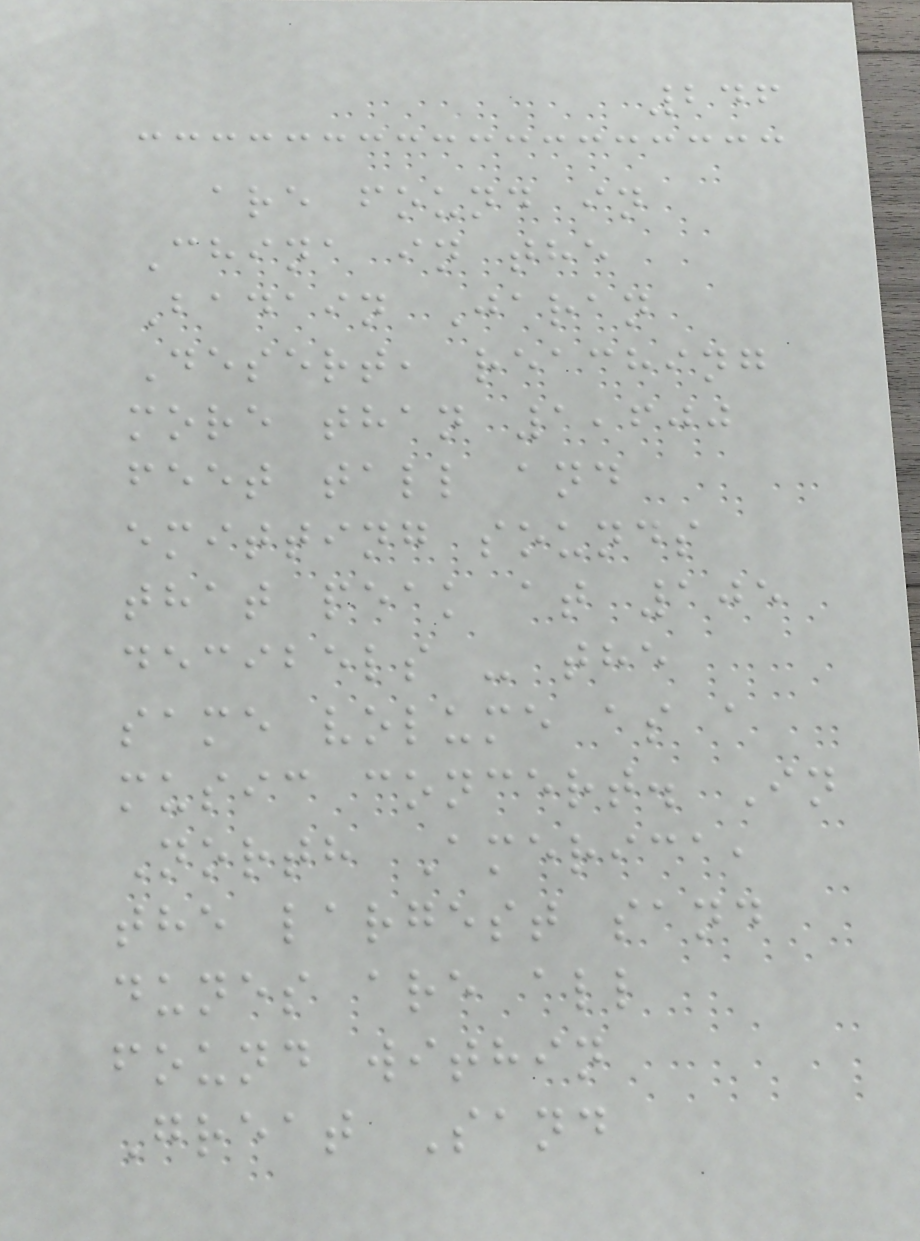246
are found in
China in the
Badain Jaran
Desert, reaching
more than 1,600
feet tall and
emitting sounds
that peak at 105
decibels - the
same volume as a
music concert. In
North America,
the largest sand
dunes are all
found within
Great Sand
